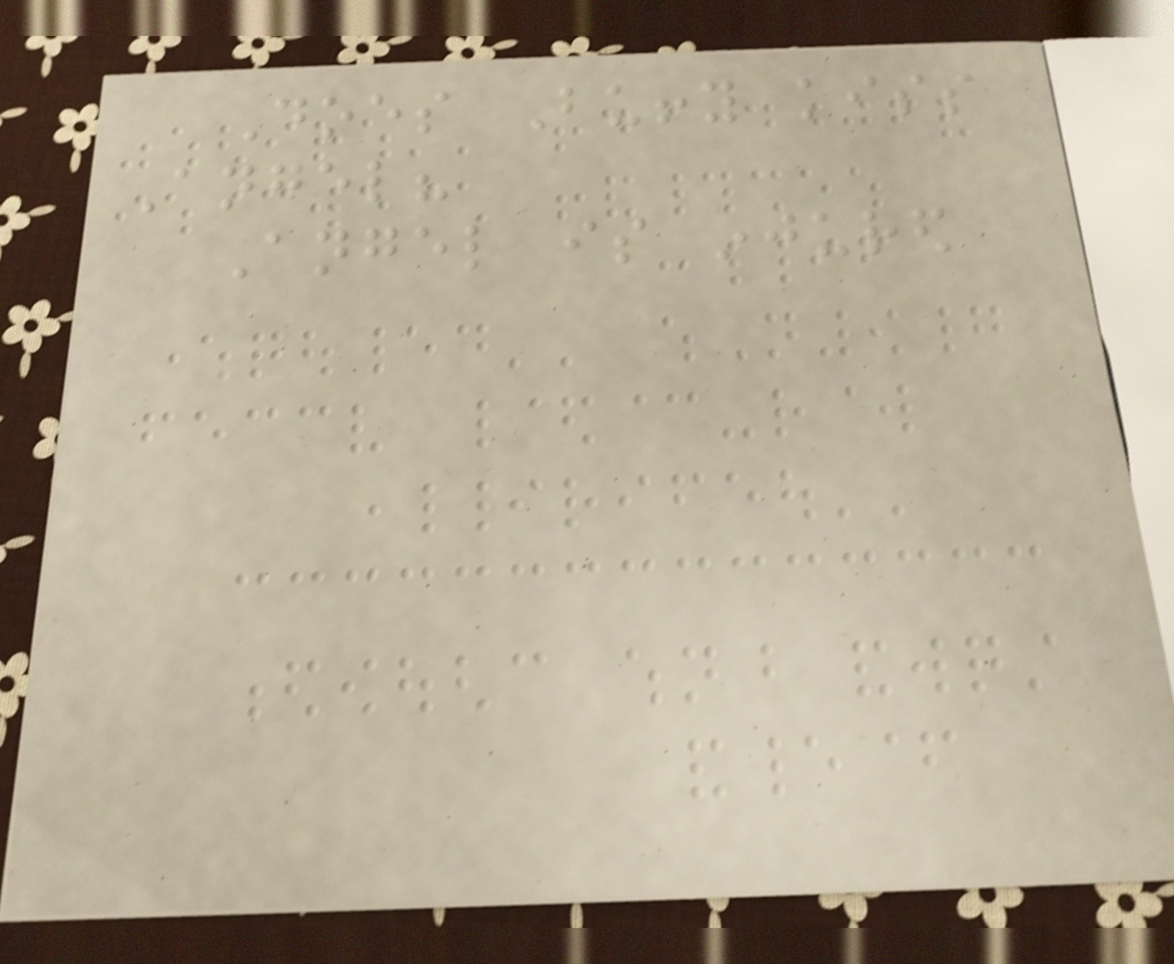Does Buffy kiss
Angel?
Angel is injured
